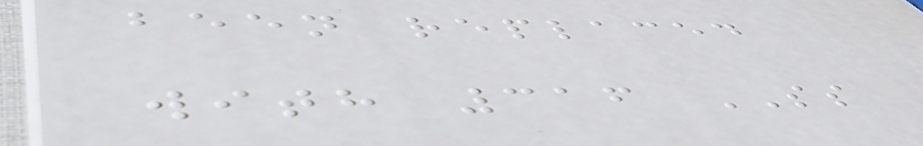been replaced
with 316 SS
